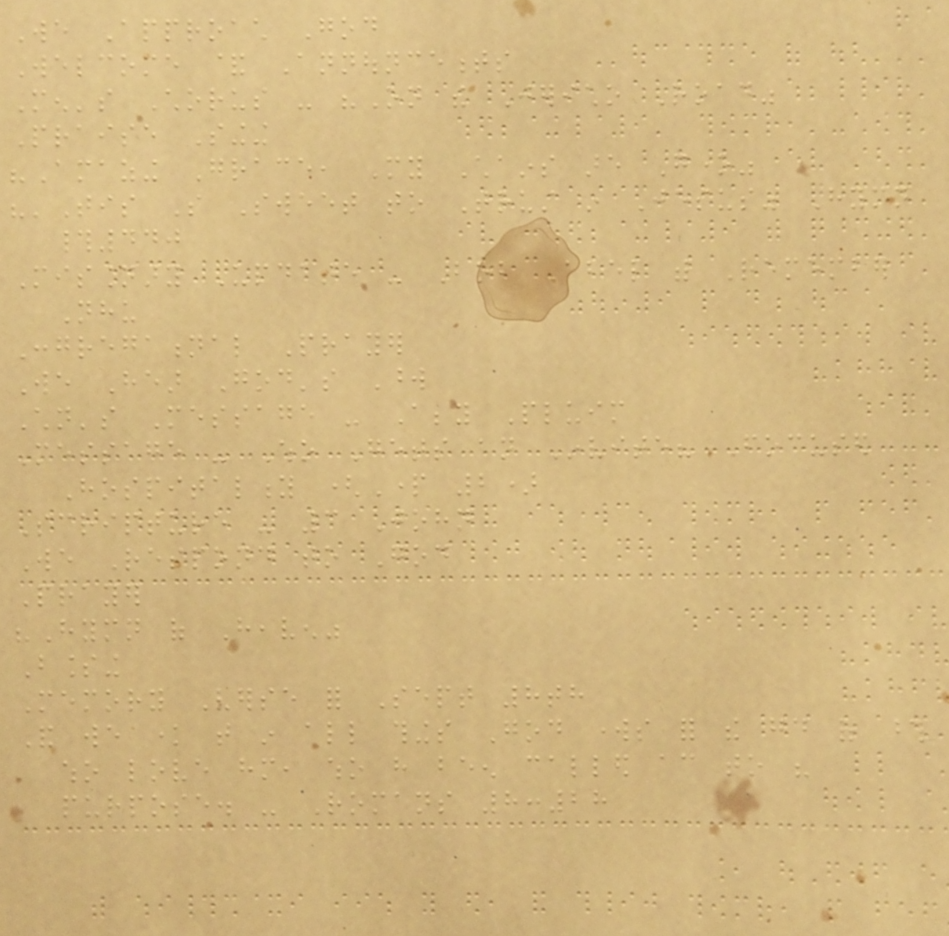We Approach God
Welcome & Announcements
Men's Chorus - "On the Jericho Road"
Praise Singing
"Amazing Grace, My Chains are Gone"
"'Tis So Sweet to Trust in Jesus" Hymn
#440
Missionary Update - Bob Abel with Remember
Nhu
Congregational Prayer
We Hear God's Word
Children's Message - Abby Pluim
Message - Who Gets an Invite? Focused
Hospitality (Part 2)
Scripture - 3 John
We Respond to God
Prayer
"Hymn of Heaven"
Blessing
Memory Verse for Sept 8th
And we know that in all things God works for the good of those
who love him, who have been called according to his
purpose. - Romans 8:28
